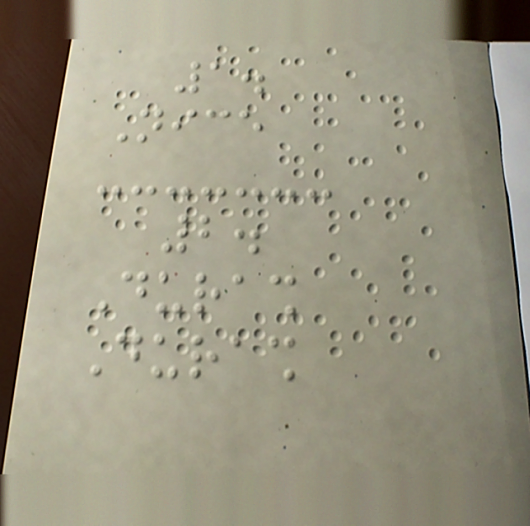1.
Nice
2.
Durash
Durash
